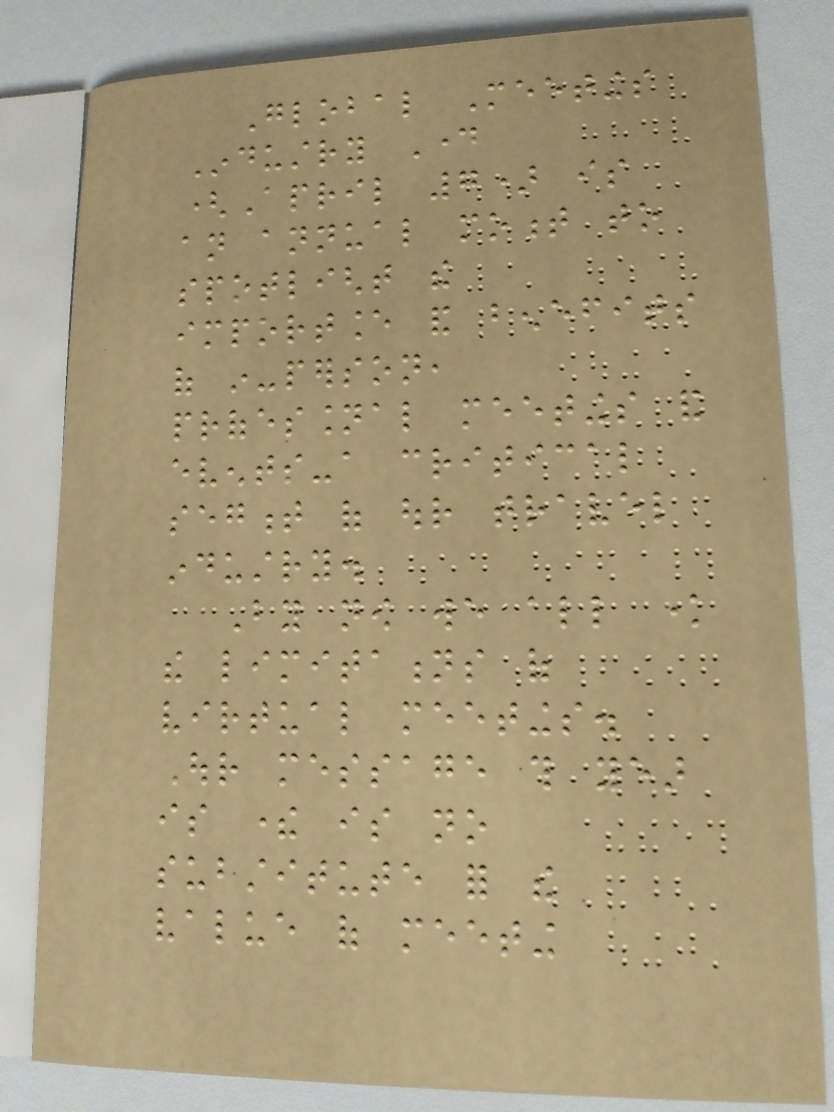Global Meetings
Industry Day
(April 7) is
an annual moment to
spotlight the
importance and benefits
of in-person,
professional meetings and
events-a critical
segment of our travel
industry.
By now we all know
the limitations of
virtual meetings.
Our message this year
is there is no
substitute for the
value of meeting
